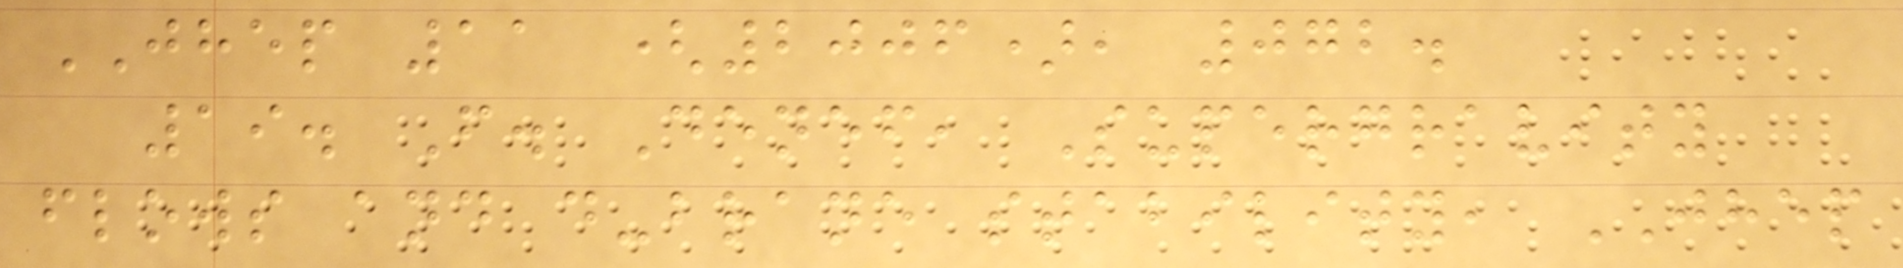JHEP 11 (2006), 072.
19. F. Denef, Supergravity
flows and d-brane stability, JHEP
